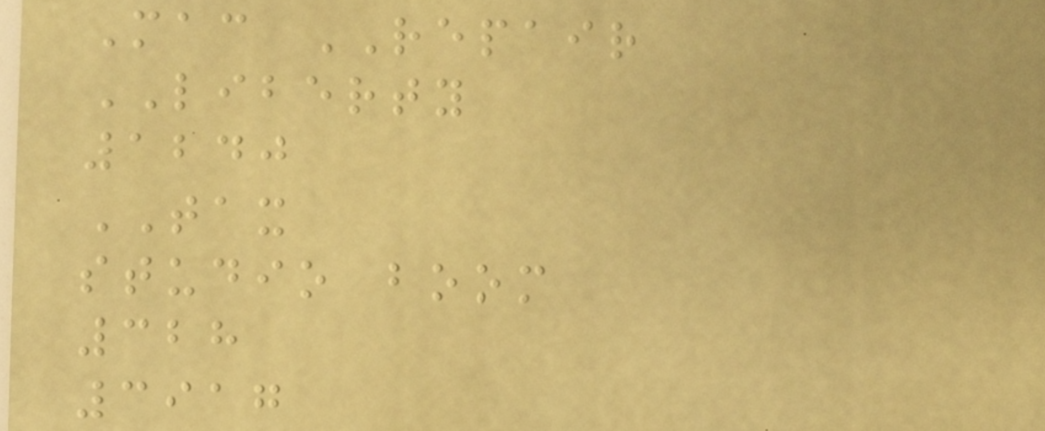Mac REPAIR
LIBERTY
1240
TAX
studio boom
328
3917
